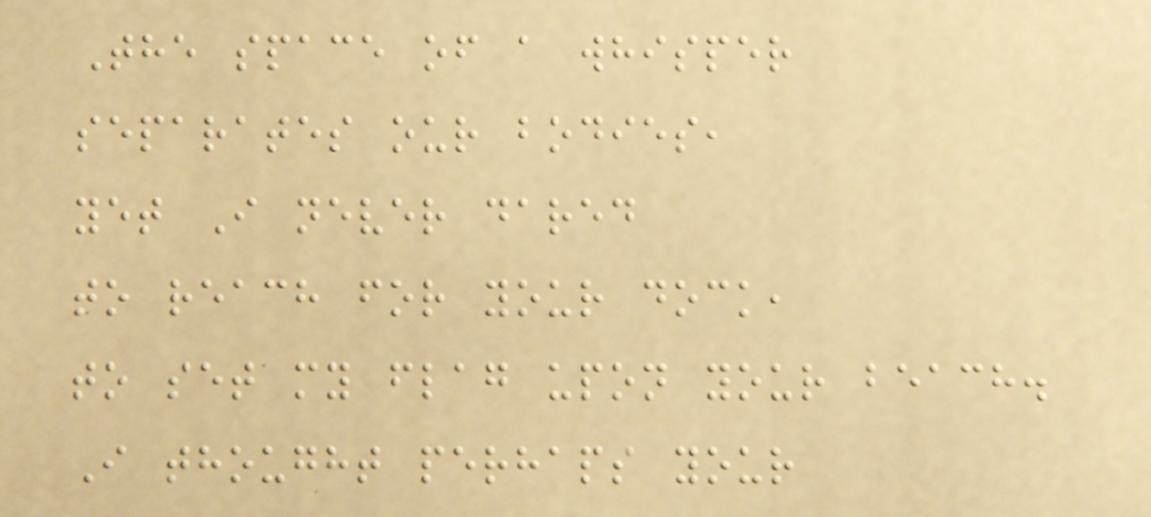The space of a whisper
separates our bodies,
yet I never dared
to reach for your dock,
to set my flag upon your beach.
I thought perhaps your
